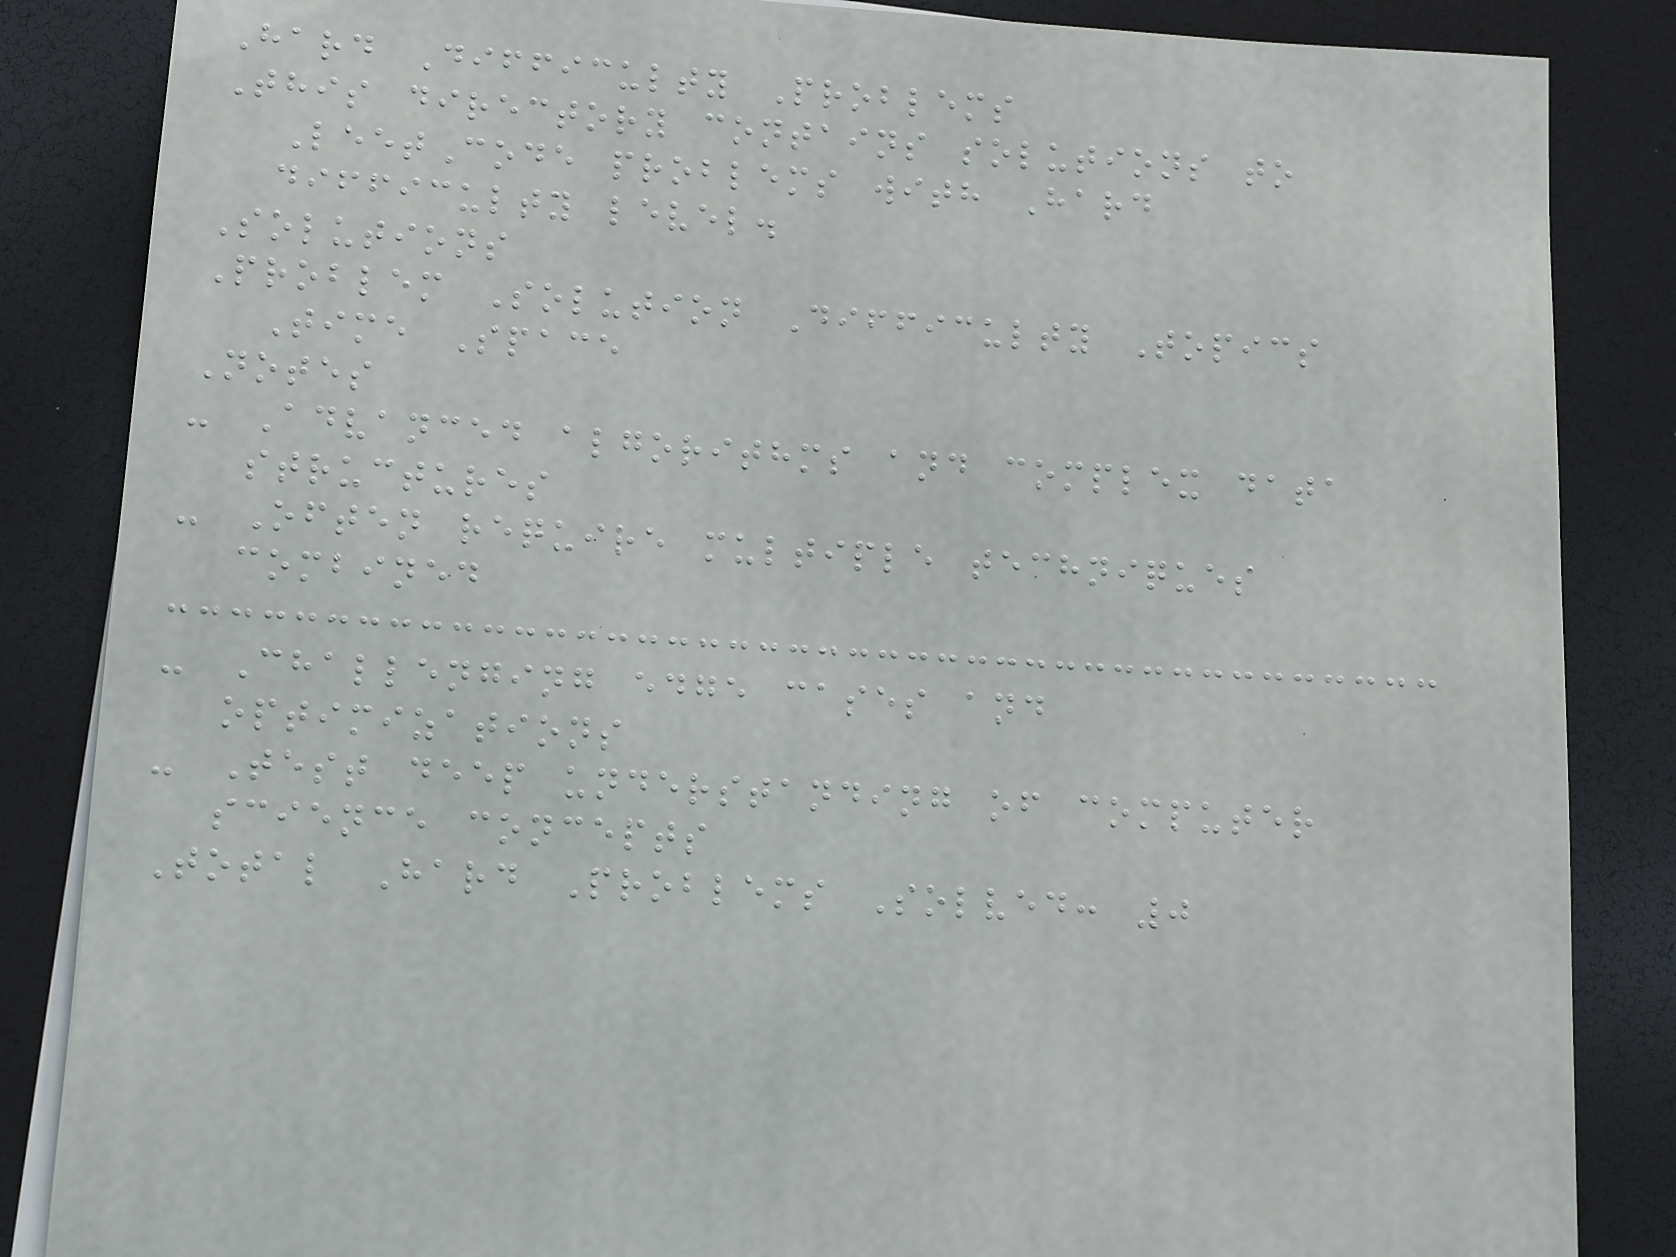Hard Difficulty Problems
This directory contains solutions to
LeetCode problems with Hard
difficulty level.
Solutions
Problem Solution Difficulty Topics
Time Space
Notes
- Advanced algorithms and complex data
structures
- Often require multiple techniques
combined
- Challenging edge cases and
optimizations
- Test deep understanding of computer
science concepts
Total Hard Problems Solved: 0
